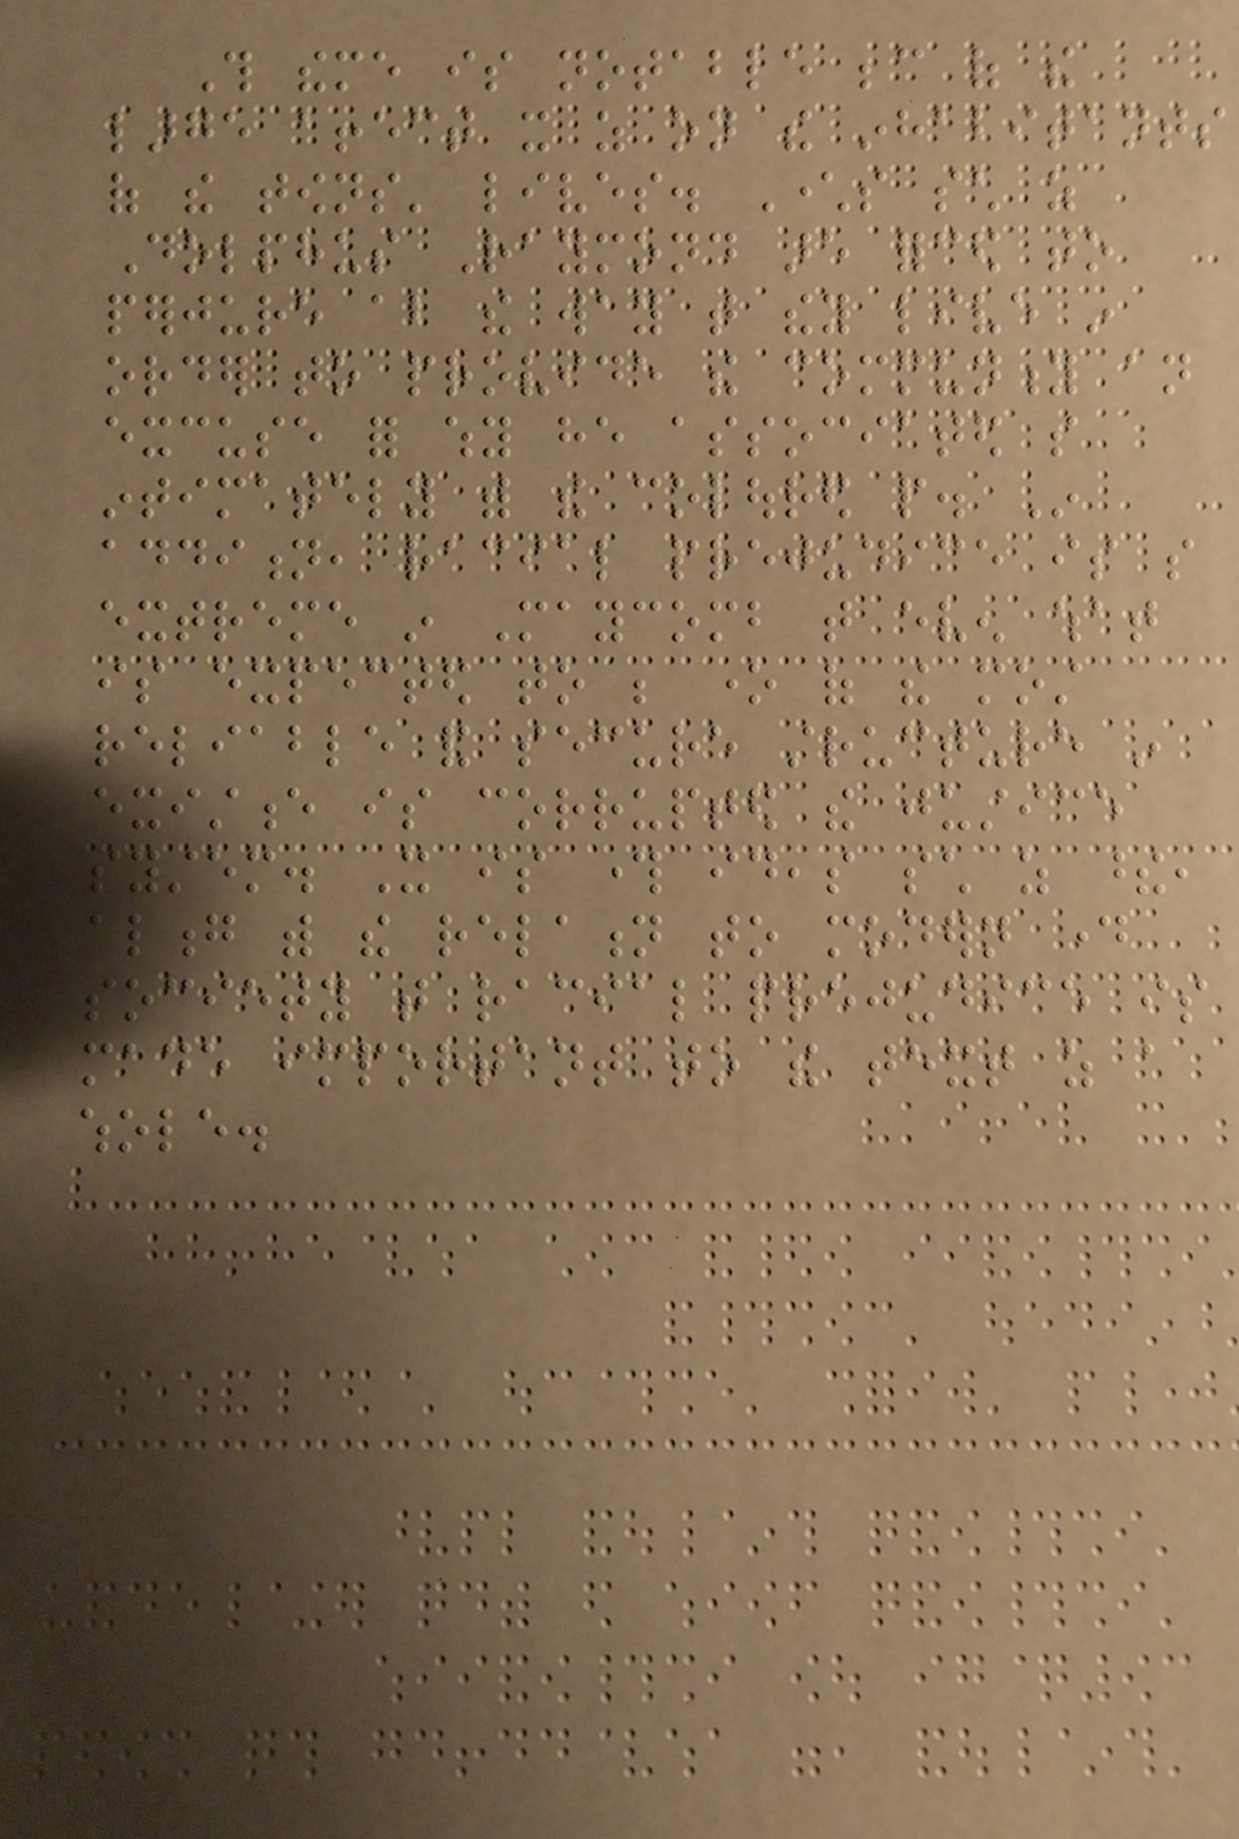This theme is notable because of the
large affect it as on the inhabitants
of the towns' lives. Characters such as
Dolphus Raymond are forced to
perjure about the way that they live in
order to provide the community an
excuse for why he associated so
intimately with the coloured people. In
addition, racial prejudice is so
extreme in Maycomb that even what
is expected to be one of the most
reliable and secure structure in
existence is corrupted the justice
system. It is through ideas such as these,
along with the relation to modern day
society that racial prejudice is
made important to the text as a
whole.
